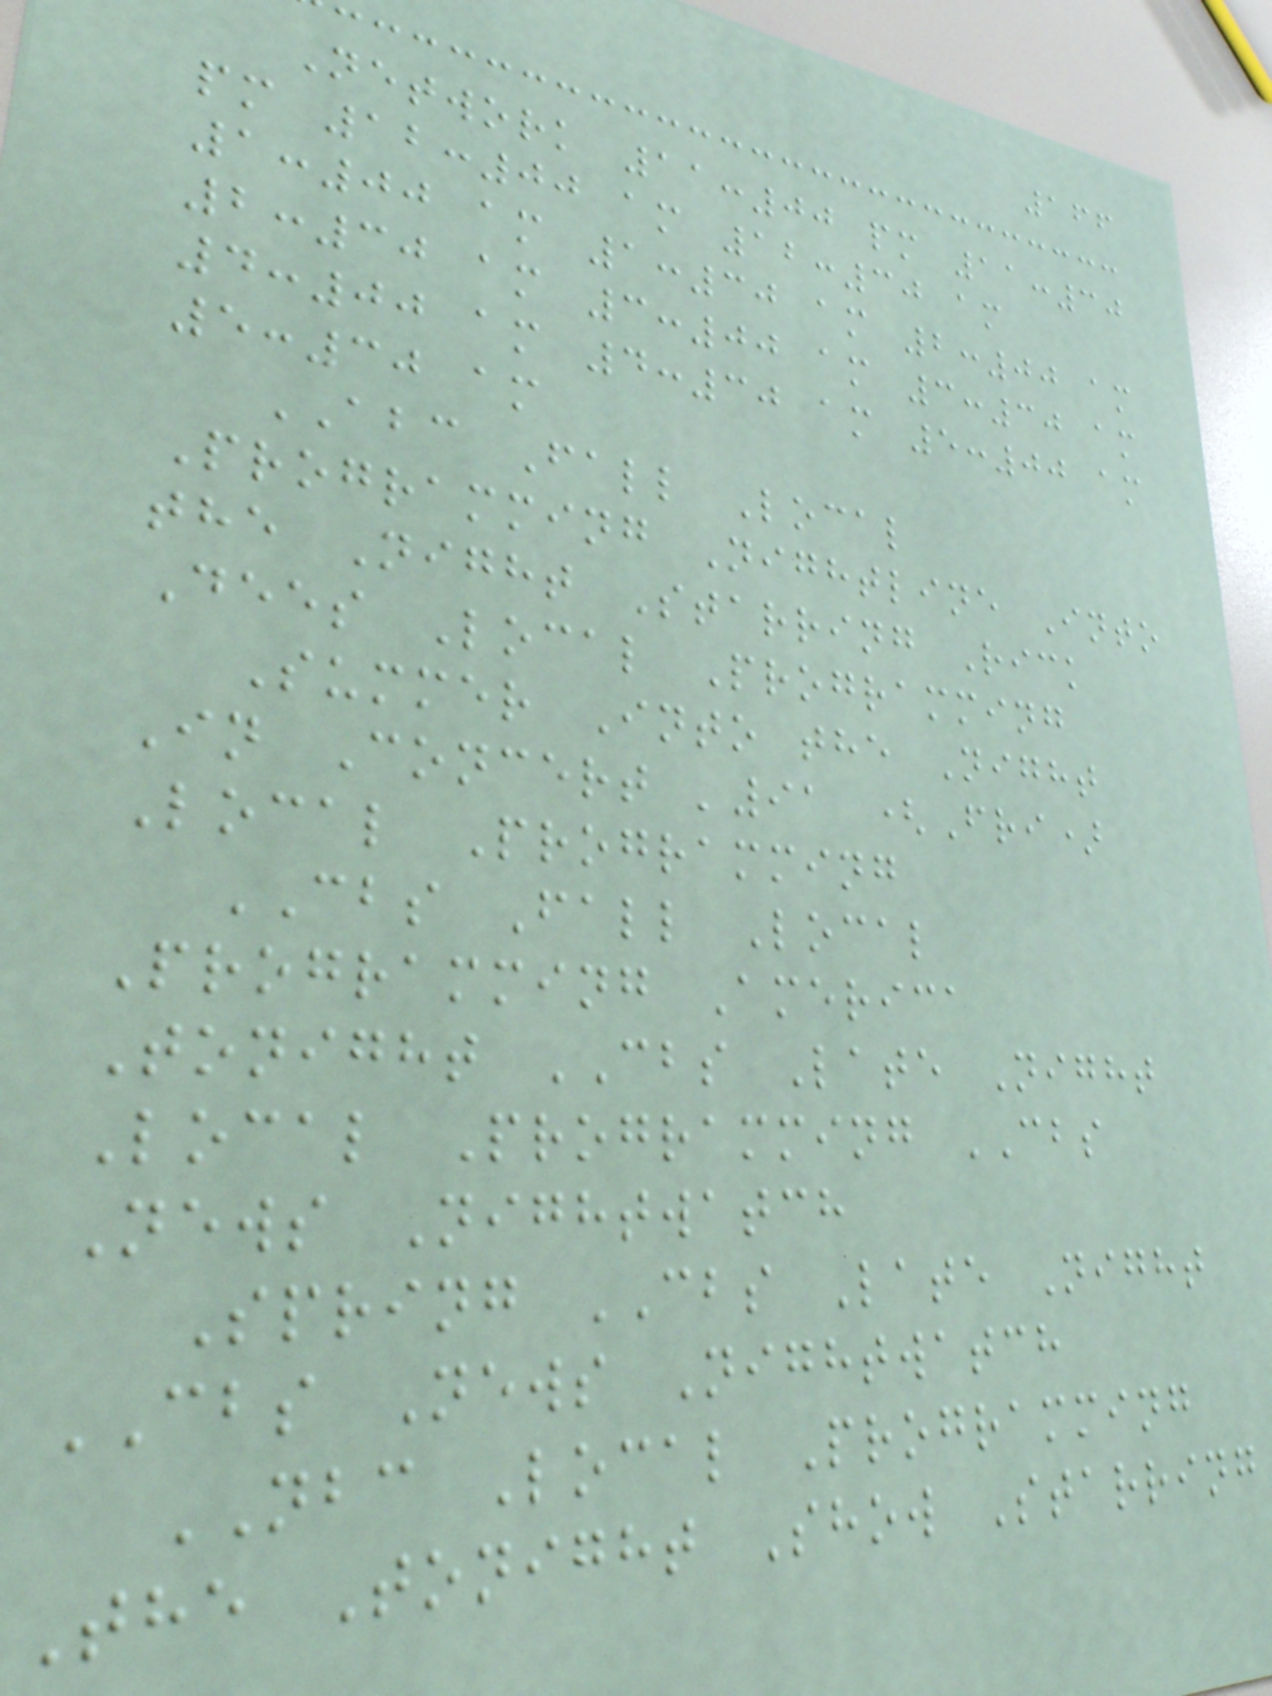166
Network 11:00 pm 11:30
pm 12:00 am 12:30 am
1:00 am 1:30 am 2:00 am
2:30 am 3:00 am 3:30 am
4:00 am 4:30 am 5:00 am
5:30 am
ABC Fall Local
Programming Nightline Into
the Night Starring Rick
Dees Local Programming
Summer Into the Night
In Concert '91 (Fri)
Local Programming
CBS Fall Local
Programming America
Tonight CBS Late Night
Local Programming CBS
News Nightwatch
Spring CBS Late Night
CBS News Nightwatch
NBC Local Programming
The Tonight Show Starring
